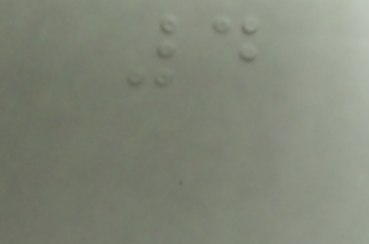4
